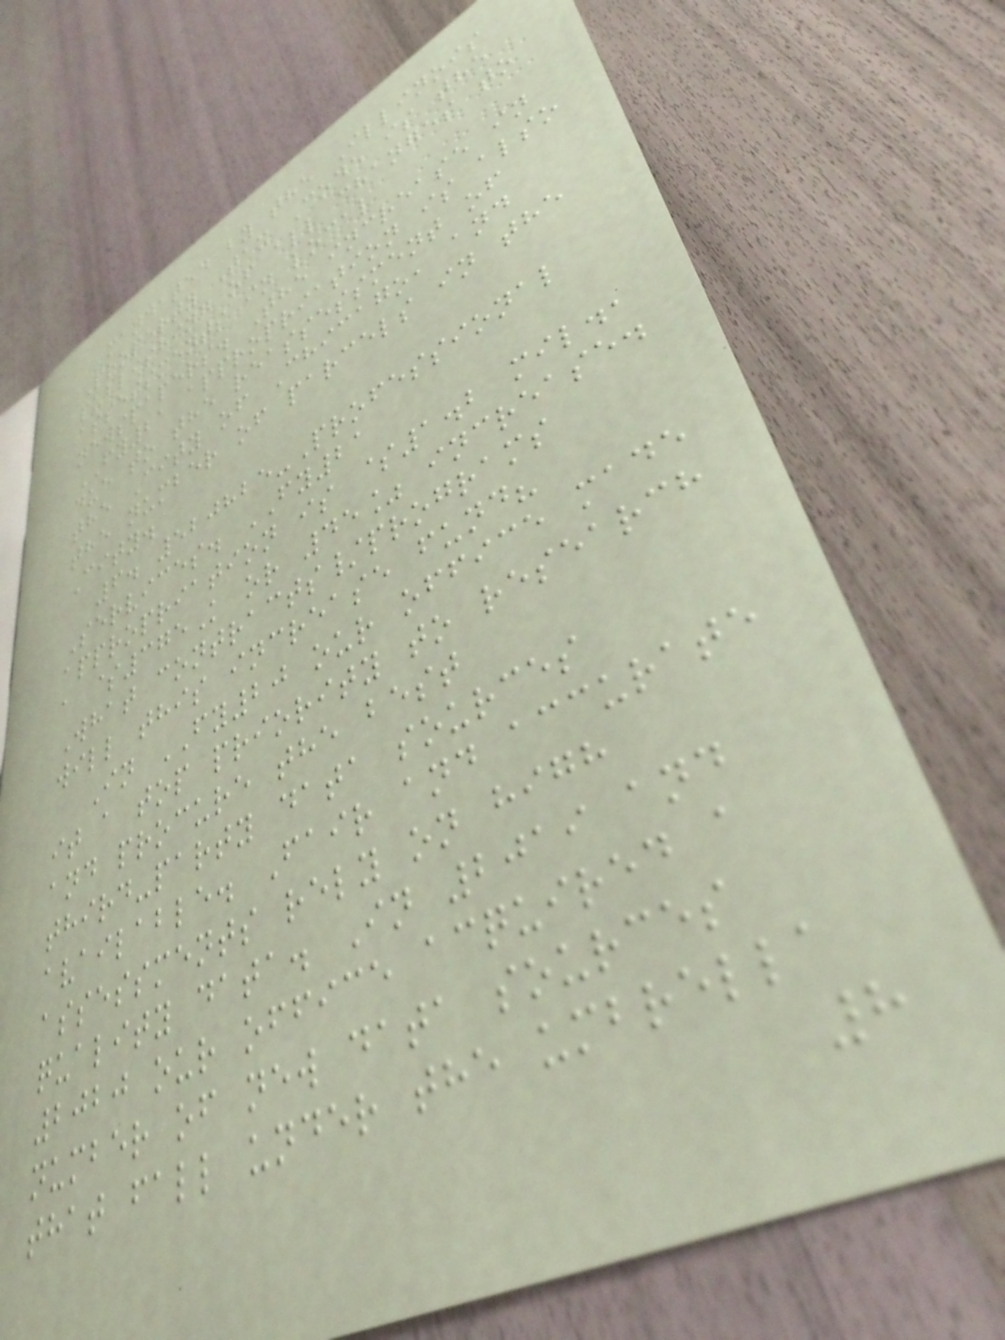mandated by the Illinois
Property Tax Code is the
publishing of all changes to
assessments in local
newspapers. The increase in
FY21 appropriation is also
due to the reassessment of
the City of Chicago, and
the number of parcels in the
City.
6. 520825-Professional
Services. FY21
appropriation is $1.2 mil.,
a $375K or 45% increase.
What contracts/programs
will this increase fund?
In FY20 our office made
it a top priority to research
and procure the best
third-party data sources
available. Fair and accurate
assessments rely on high
quality data. In 2019 and
2020 our office acquired a
number of new data sources
that fall under the umbrella
8
